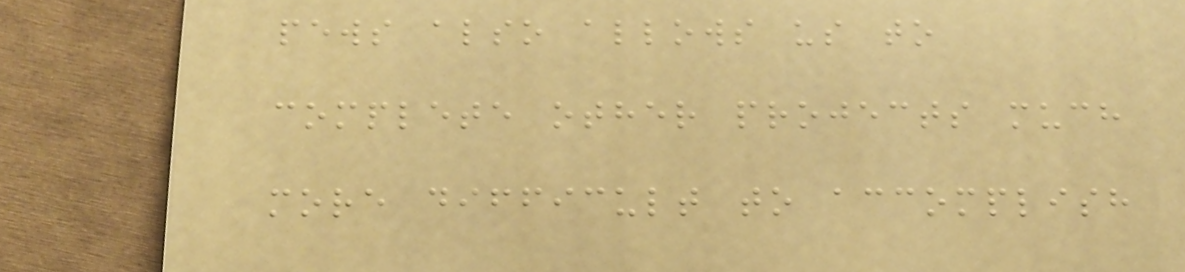pews also allows us to
complete other projects much
more difficult to accomplish
